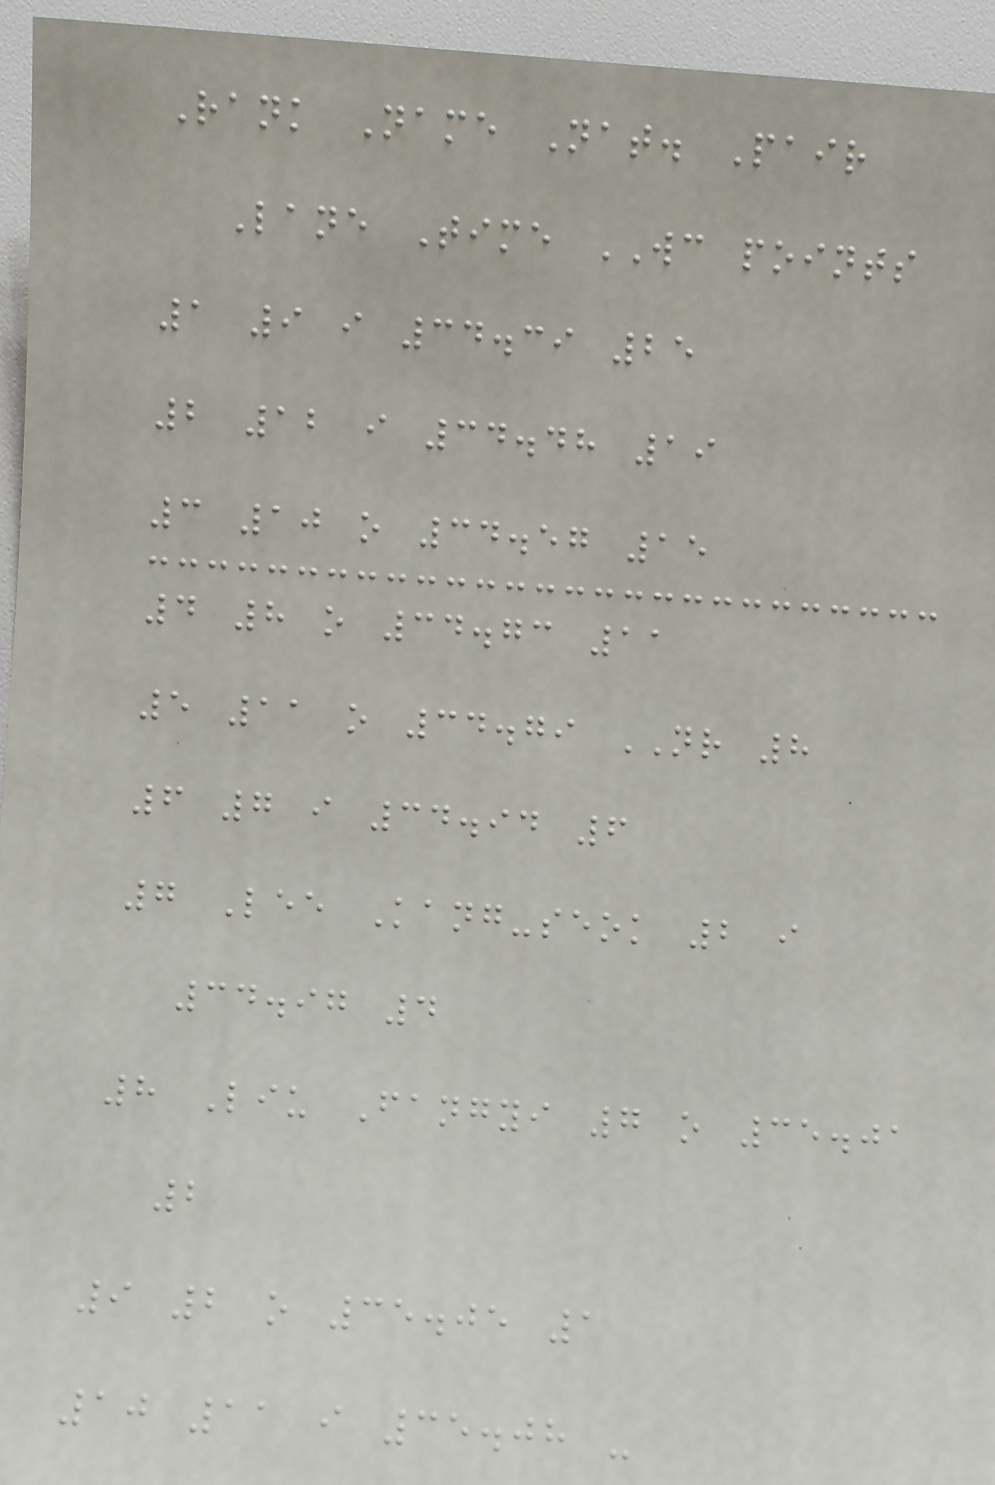Rank Name Nat. Pair
Lane Time WC points
1 9 i 34.39 25
2 12 i 34.48 19
3 10 o 34.57 15
4 8 o 34.73 11
5 11 o 34.79 NR 8
6 7 i 34.94 6
7 Lee Kang-seok 2 i
34.97 4
8 Liu Fangyi 7 o 35.01
2
9 2 o 35.05 1
10 11 i 35.08 -
